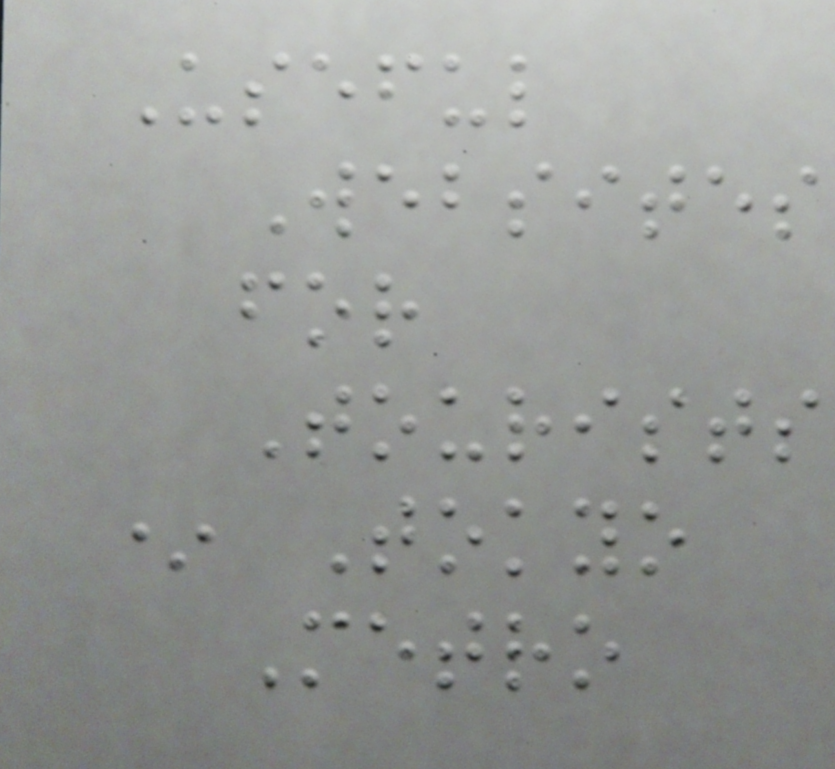Useful
Websites
for
Tourists
* Tokyo
Metro
